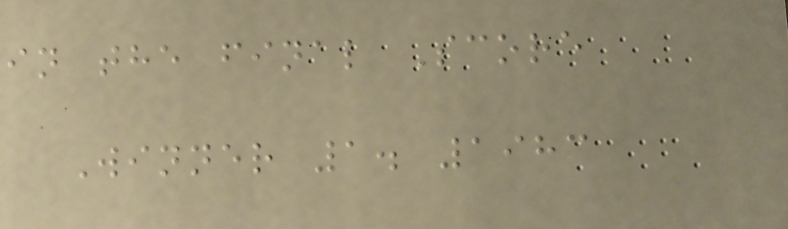in the final Score
Winner 1. 1983
